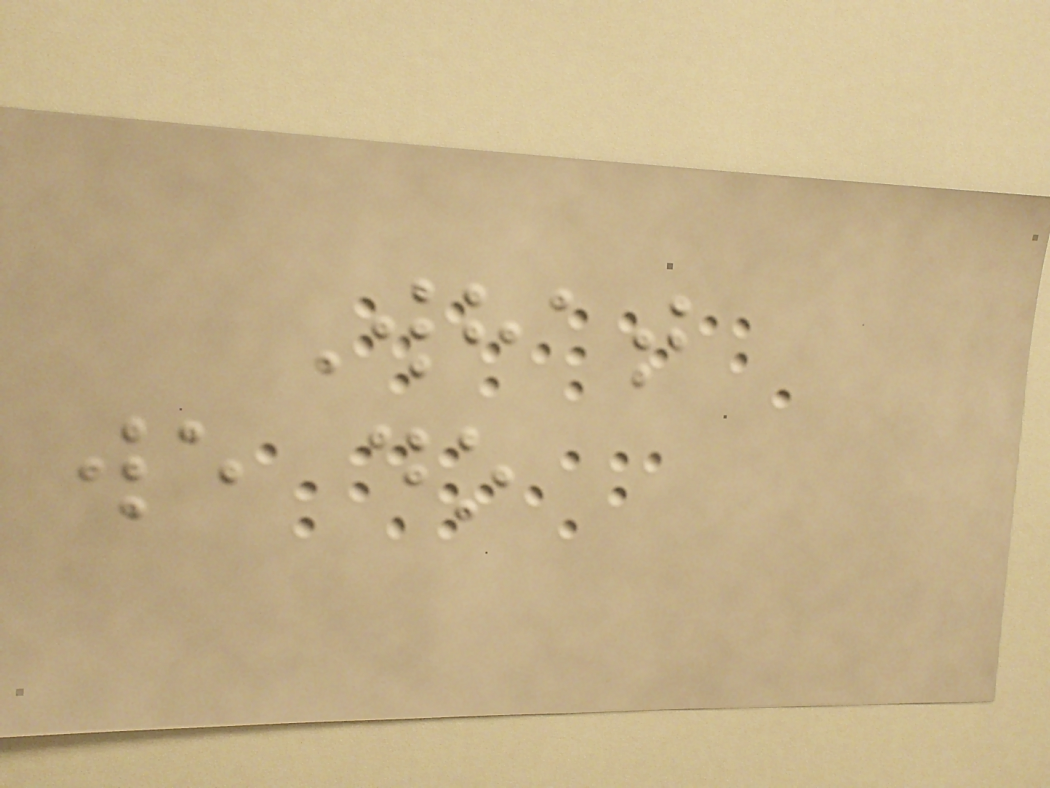What
we do
